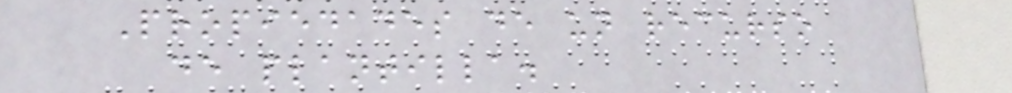Propiedades de un recurso
de plantilla.
